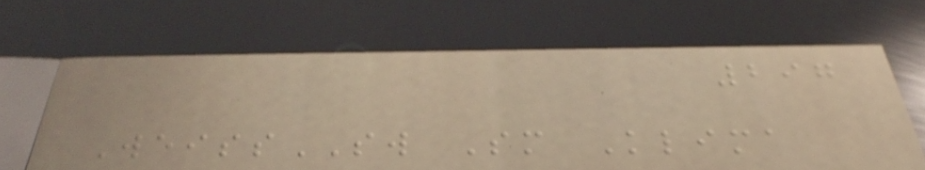297
WeissSW Sm Klima
